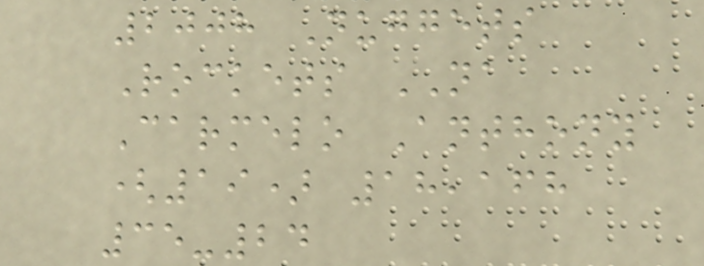2008 Nuggets
Rockets NA
Carmelo Anthony
(19) 18,168
35-24
